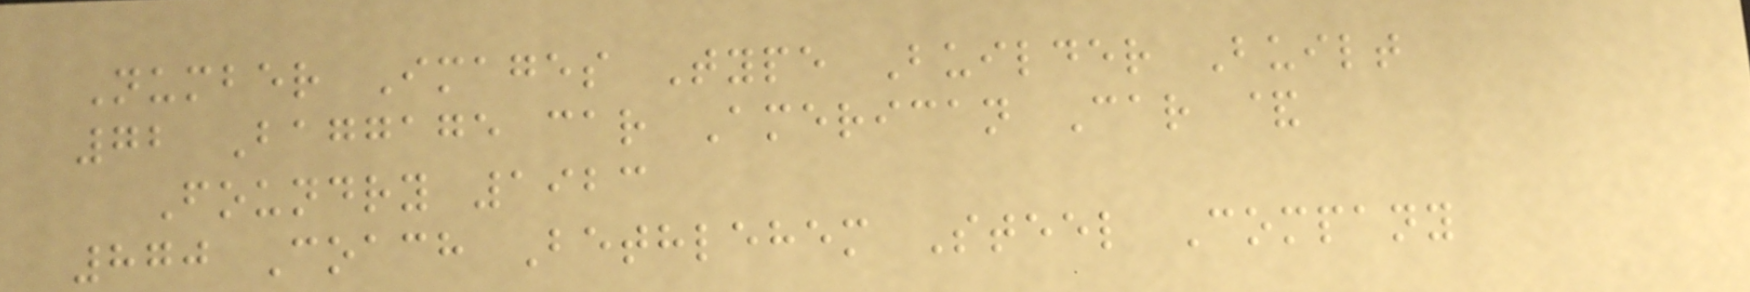Number Images Type Builder Built
72 Baggage car American Car &
Foundry 1923
870 Coach Bethlehem Steel Company
